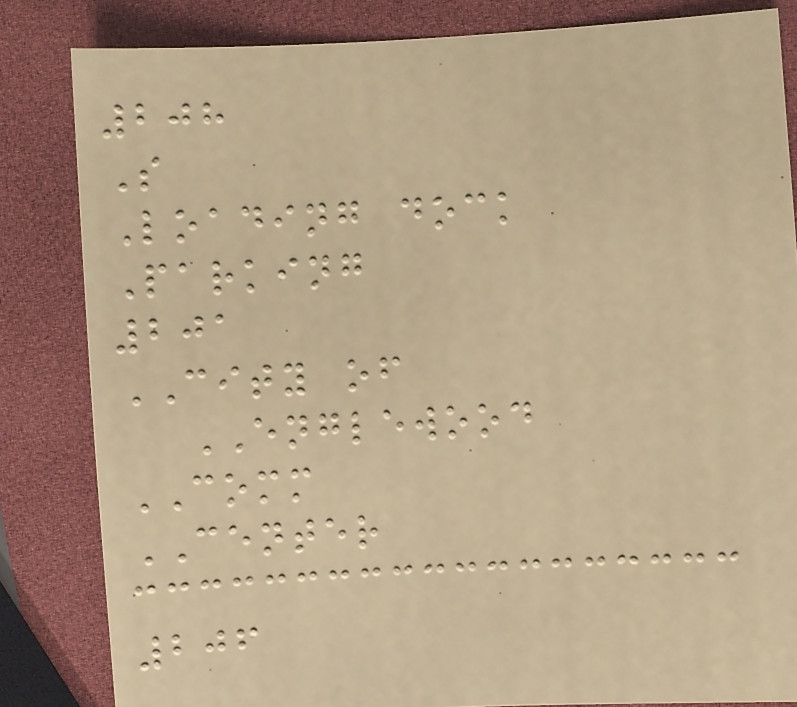208
S
Loading dock
Parking
201
CITY of
ENGLEWOOD
COMM
CENTER
206
